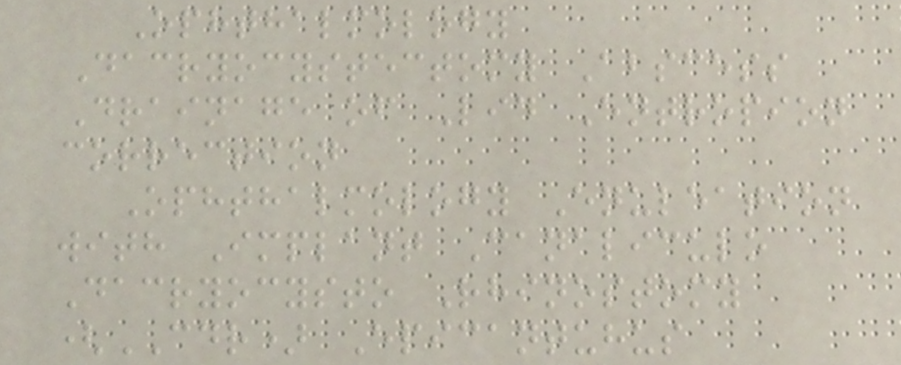Ophthalmology
Dacryocystectomy Abscess
Drainage of Lid Entropion
correction
Ophthalmology Enuleation
with Implant Canaliculo
Dacryocysto Rhinostomy
(CDR) Epicantuhus
